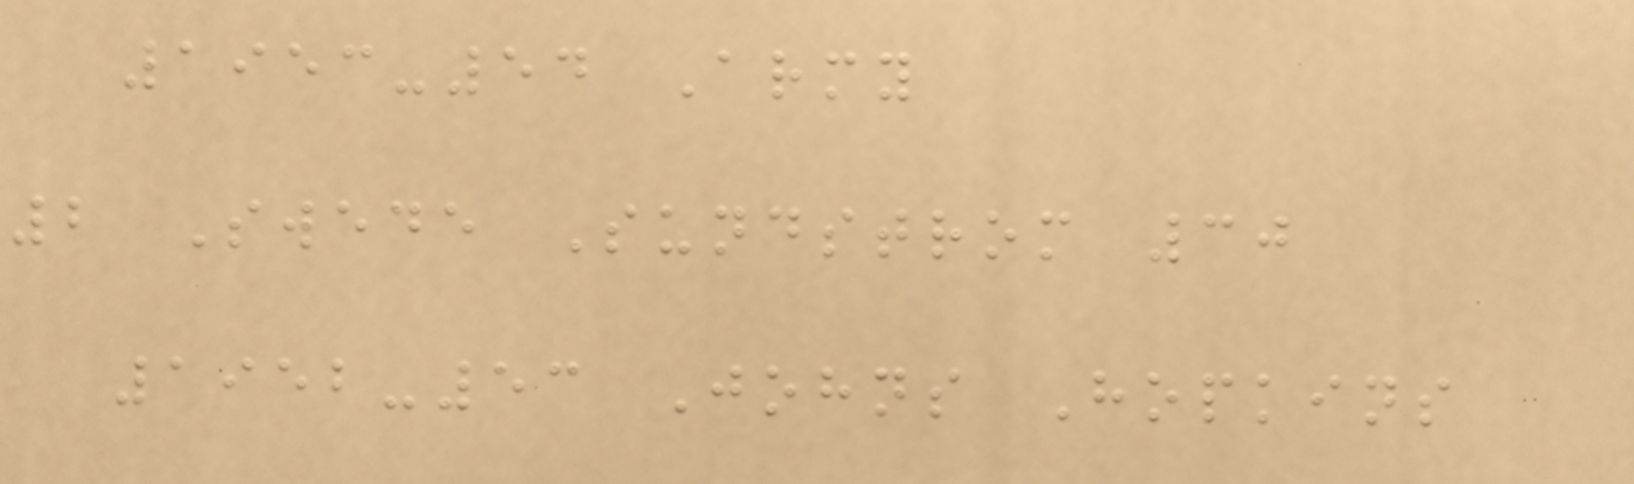1953-54 Army
2 Swede Sundstrom 30
1952-53 Johns Hopkins
